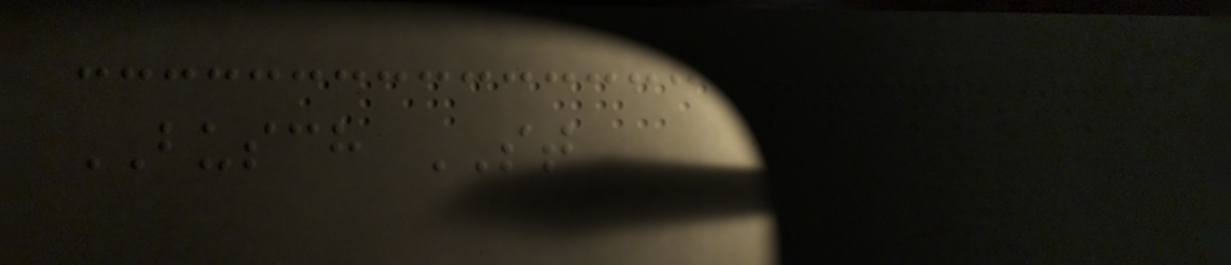BUSCH ST
